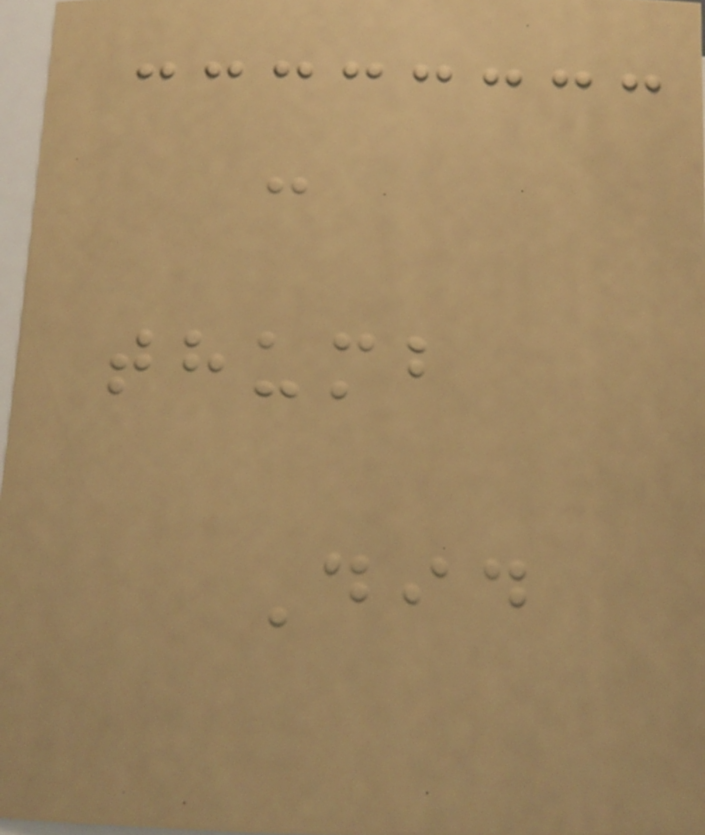-
thumb
Did
